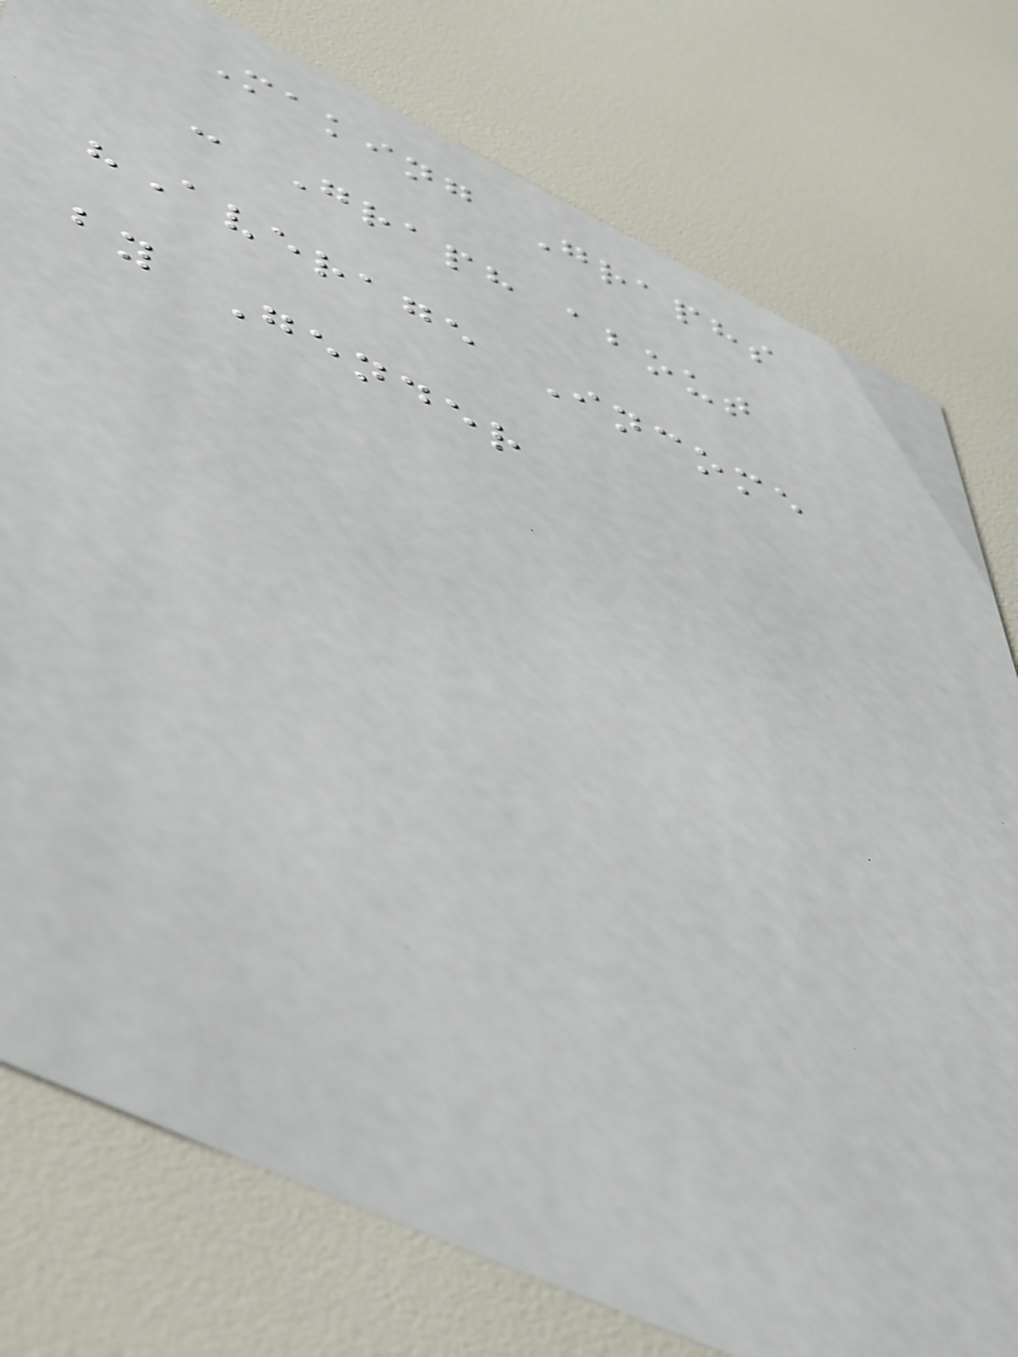Making Graphs
- Graph about
"Average Income
by Gender
